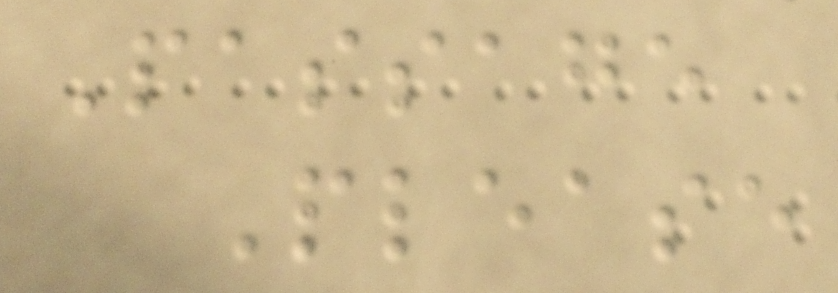Passage
Please
